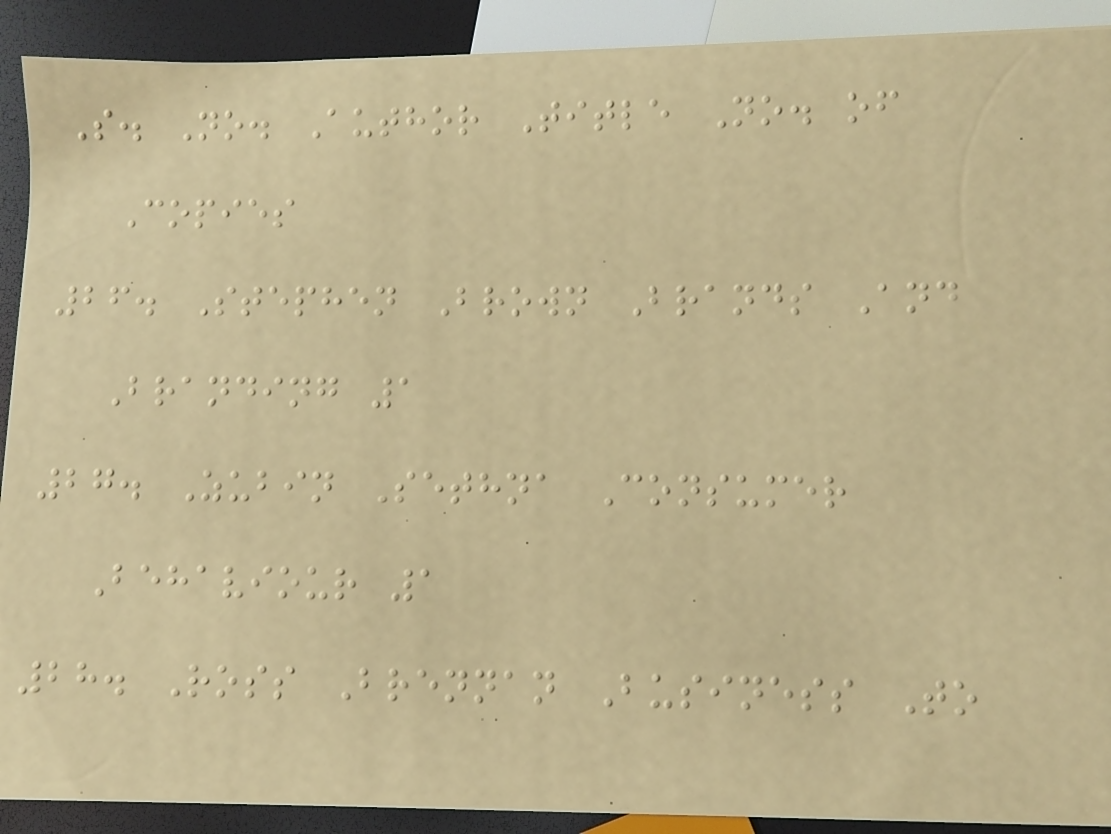S. No. Author Title No. of
Copies
26. Stephen Brown Brands And
Branding 1
27. Zubin Sethna Consumer
Behaviour 1
28. Ross Brennan Business To
